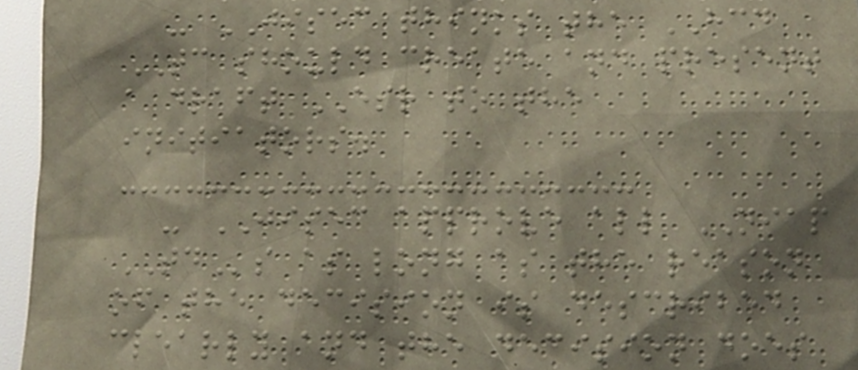- JISEC thinks the HCD
TC should create and present
a draft ESR to the
initiators.
- JISEC approve all NIAP
TDs as long as the reason
of the decision is described
clearly and the decision does
